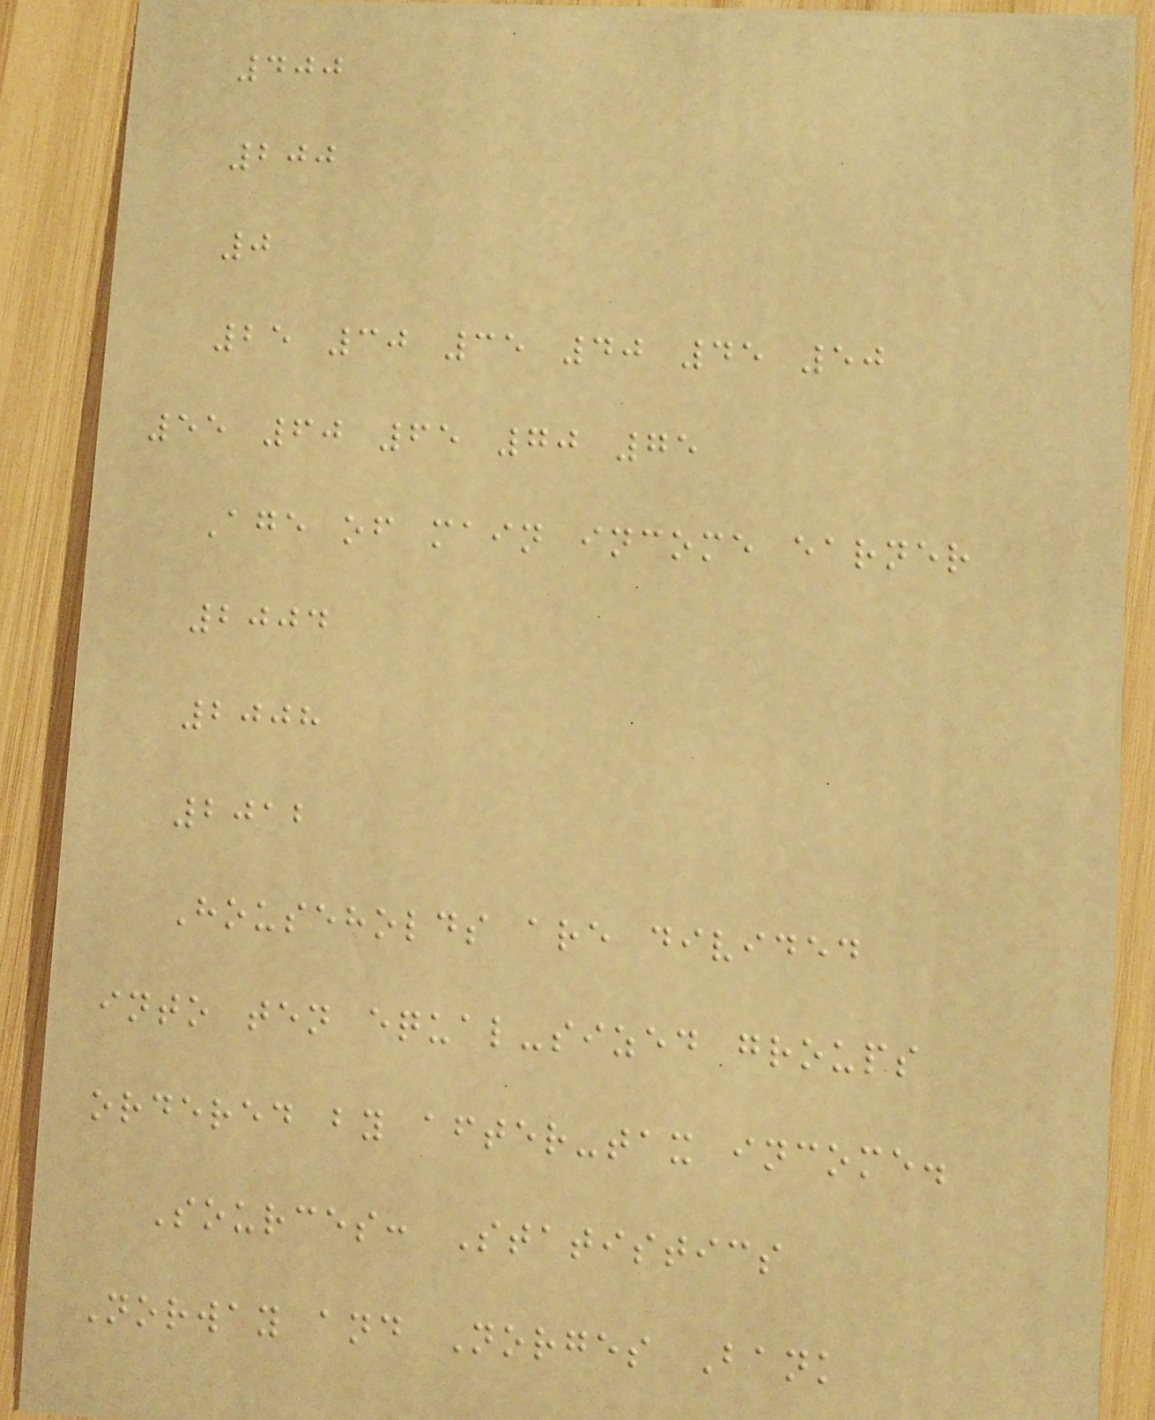400
200
0
25 30 35 40 45 50
55 60 65 70 75
Age of main income earner
2004
2008
2012
Households are divided
into ten equal-sized groups
ordered by after-tax income.
Sources: Statistics
Norway and Norges Bank
